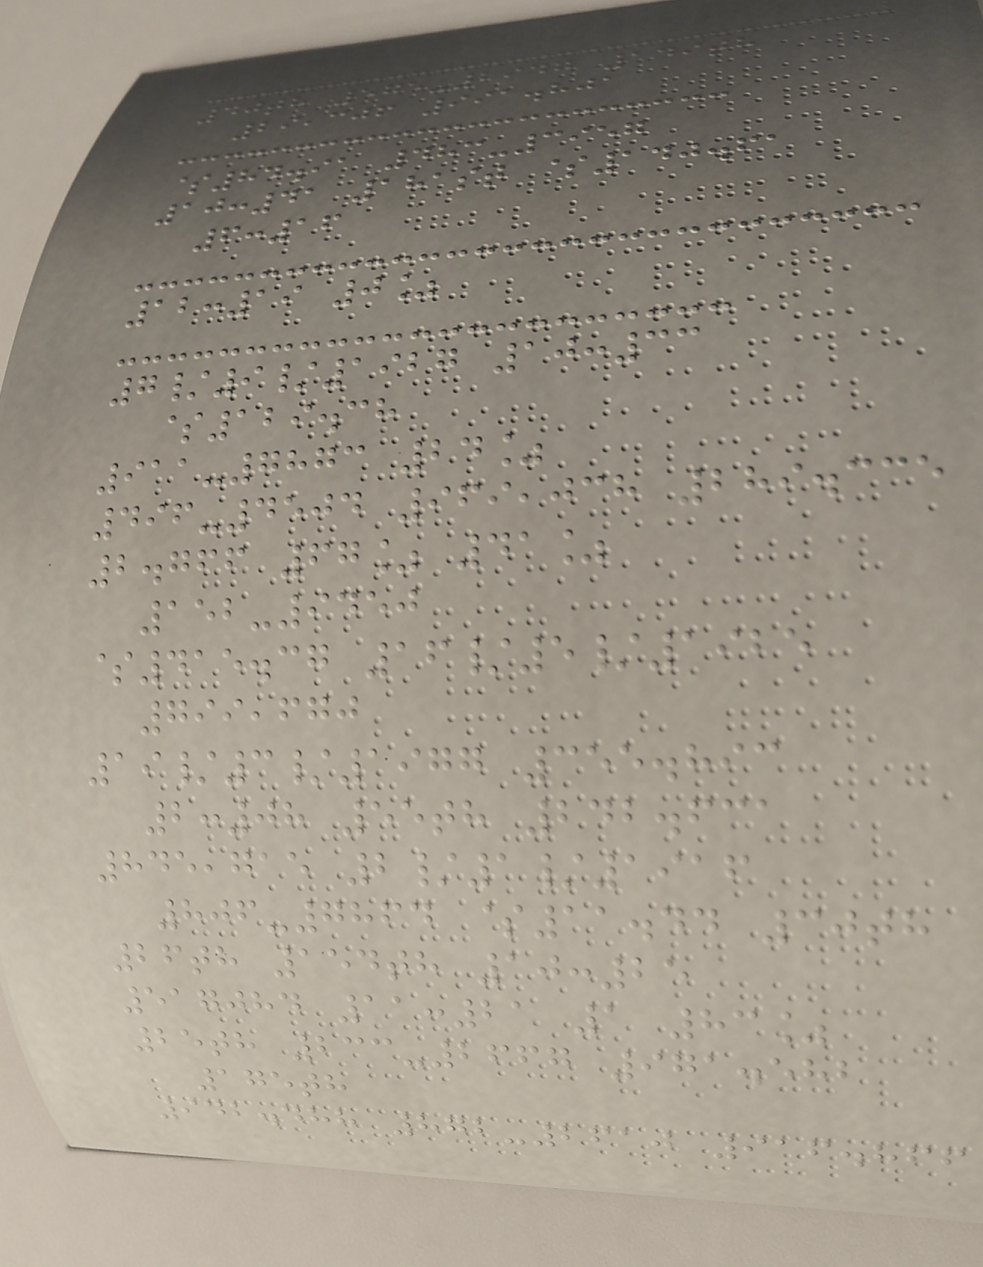40th 575-2947 149th
29,306 991.801
$84.91 483-3957
10:41 181st $140.61
6:16
12:19 0%
7/9/1927 10:33
$129.38
911-7873 24%
496-4504 969,038 289.335
2.766 67% 41%
152-9450
$415.37 16/5/1925
799,670
19/3/1977 355.893
2:08 55th 242.631
845,715 2/1/1916
806-7864 $11.44 30th
26th 154th 10:25
517084 11:21 1 83%
25th 233-2667 971.582
175th
942.488 872-2610 916.866
